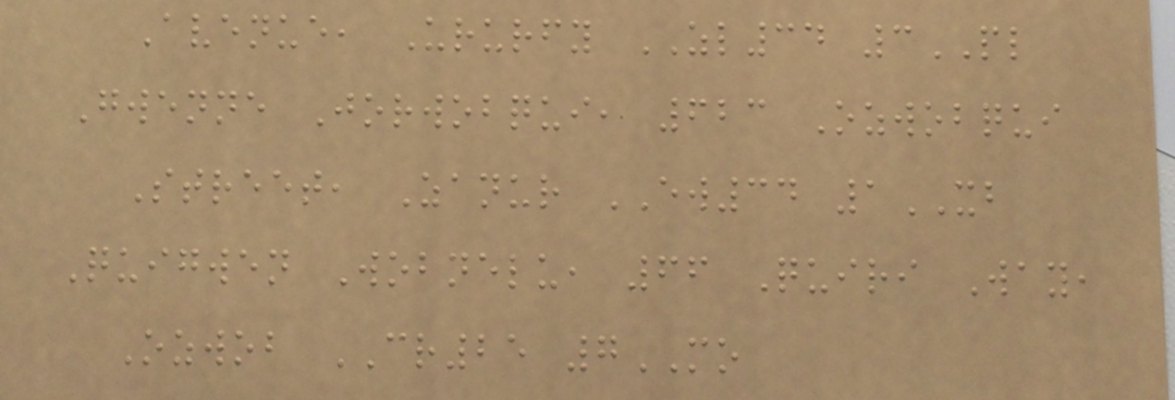Avenue, Ururfy ZL34 3PL
Gwenne Jorwobqui, 623 Ozwobqui
Street, Zanur EW34 1XB
Quigwen Wobnelu, 66 Quiri Way,
Ozwob CR25 7MO
